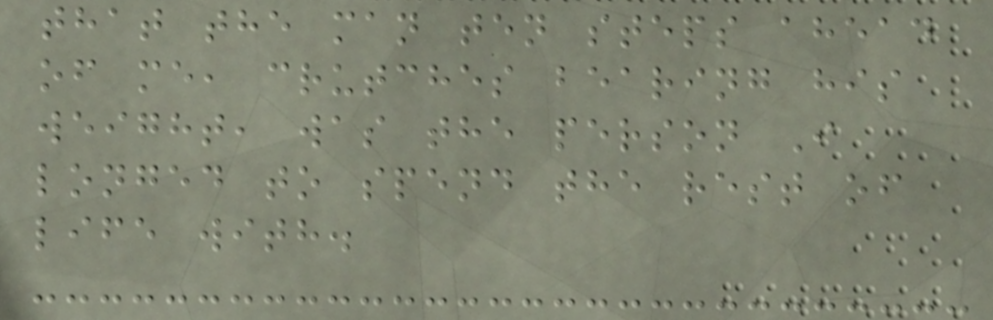that the man ten steps ahead
of me, crutches bearing his
weight, was the person I
longed to spend the rest of
life with.
